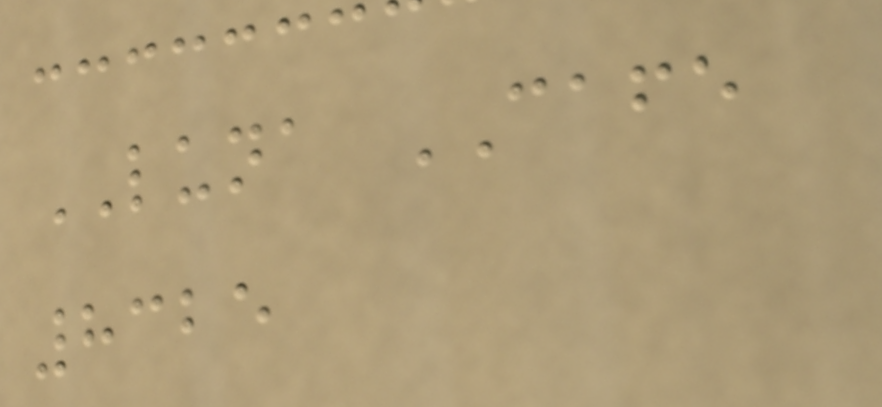LUNA CAFE
8325
